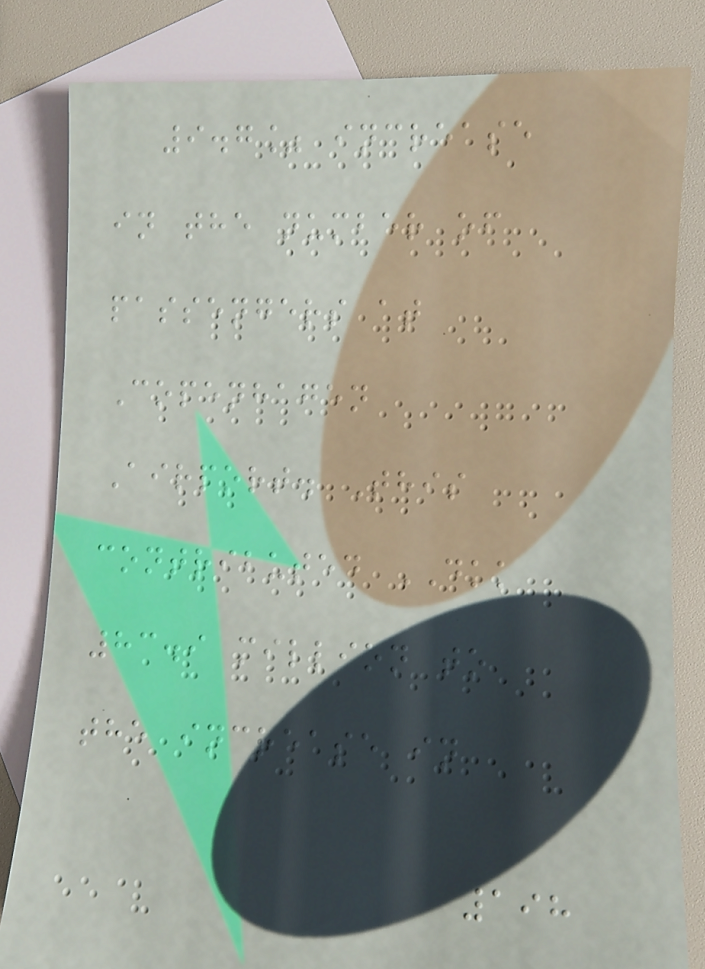9.7% increase
in the number of
passengers at
Copenhagen
Airport. This
contributed DKK
83.9 million to
the increase in
198
